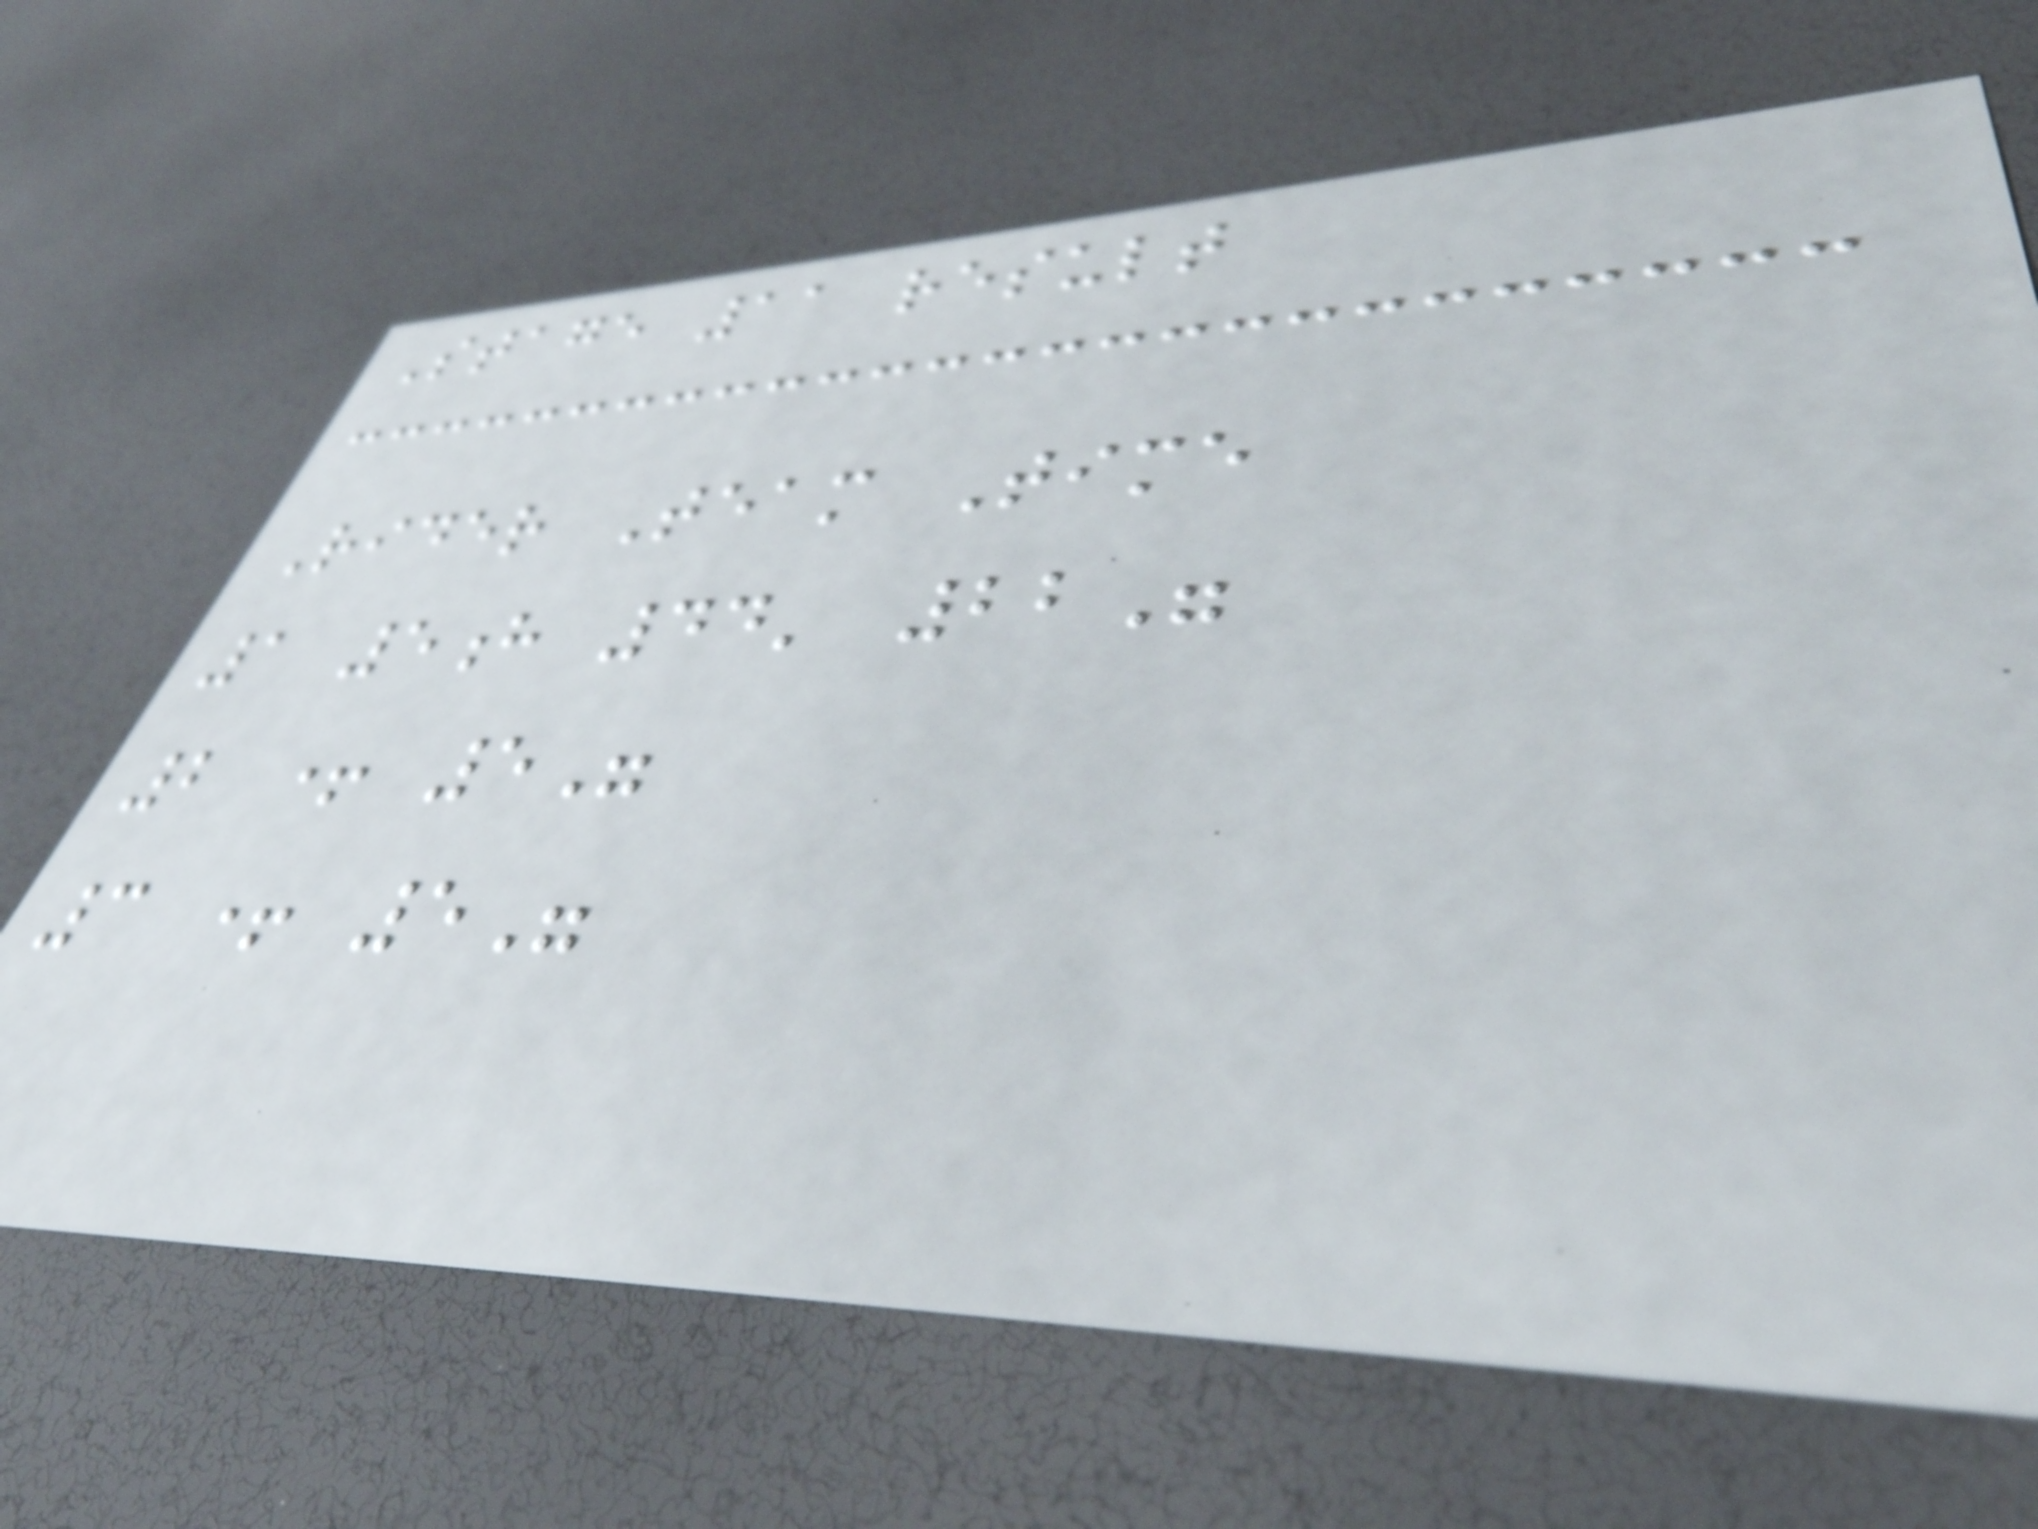Stage 11 result
Rider Team Time
1 5h 44' 22"
2 + 5"
3 + 5"
